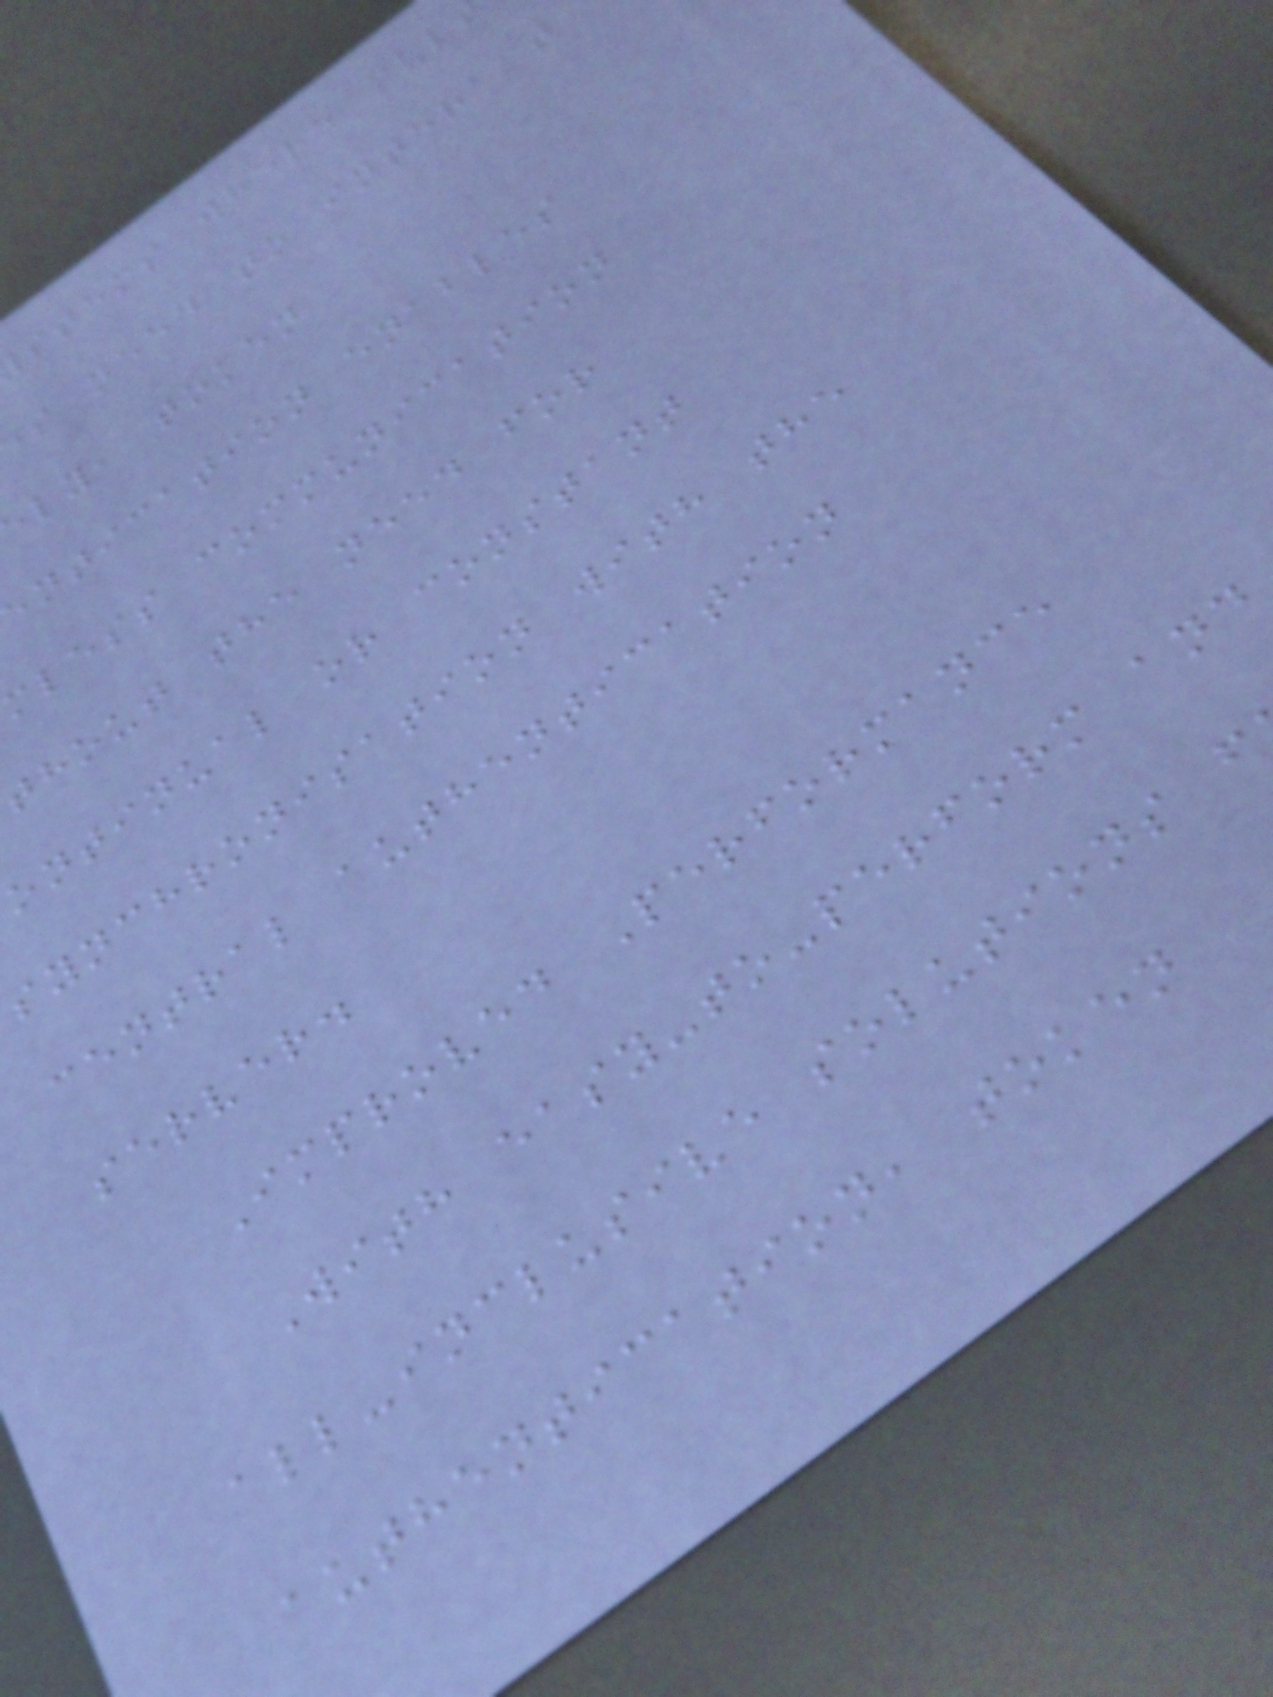stems where mul
s need to interact
ly, token
ntication enables
mless communication
thout the need for
ontinual or constant
synchronisation with the
central authentication
server.
Improved Performance
With easy-to-perform and
all-inclusive solutions f
authentication, token
